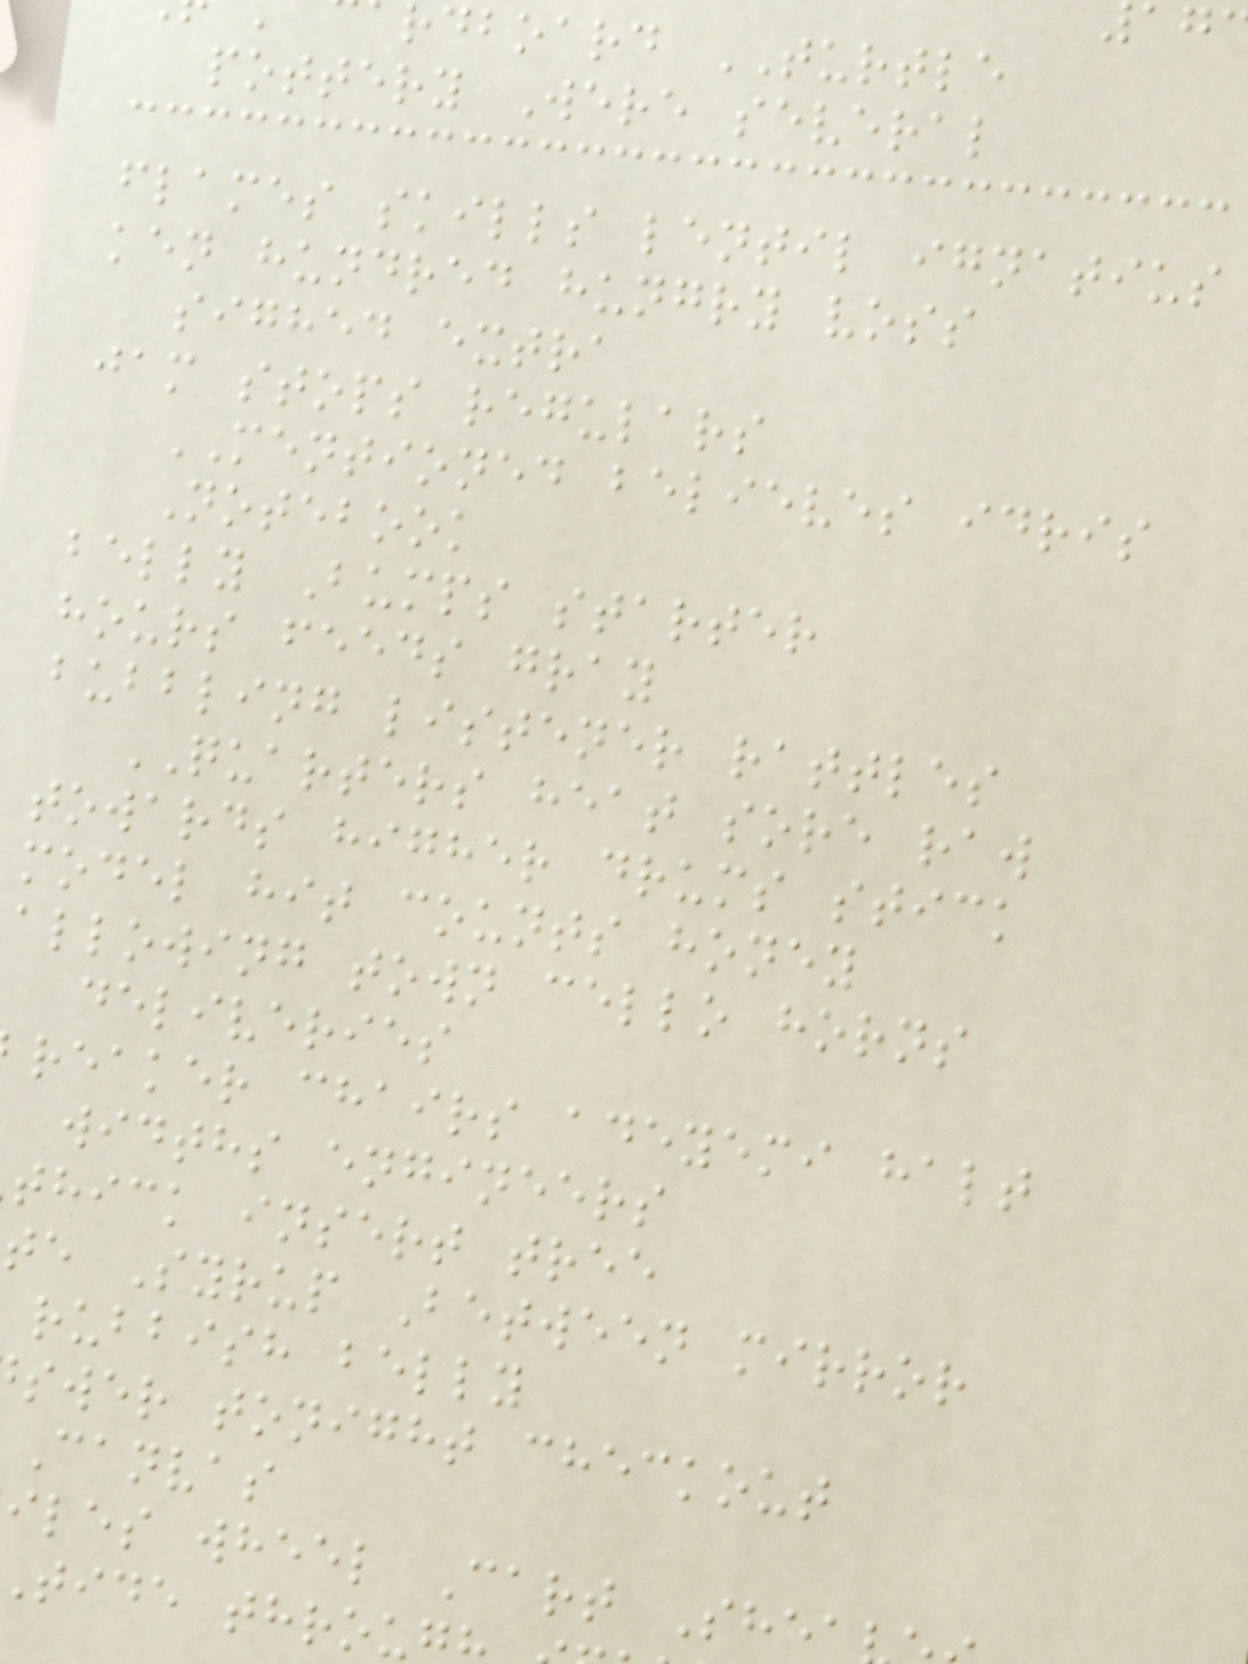rdboard TURTLE
pottery Were several
flames skills lentil ignatius
ken hundred hungry voss
sighed extra
jam stops regulars
MENTIONED believes idris
Notebook
belly Bumps starter
hours feeds gray
bubbling listener rattles
QUARTERS heat sore raw
towards higher drums stick
model hit counts honey
allowing town cello horns
deliveries
reaker chairs adeyemi halt
widths engineers
thick insert tree
te Syrup Between mirror
rubbish belly
swer tonight checkout
Canvas
iles wheel Cart She
tide throu
